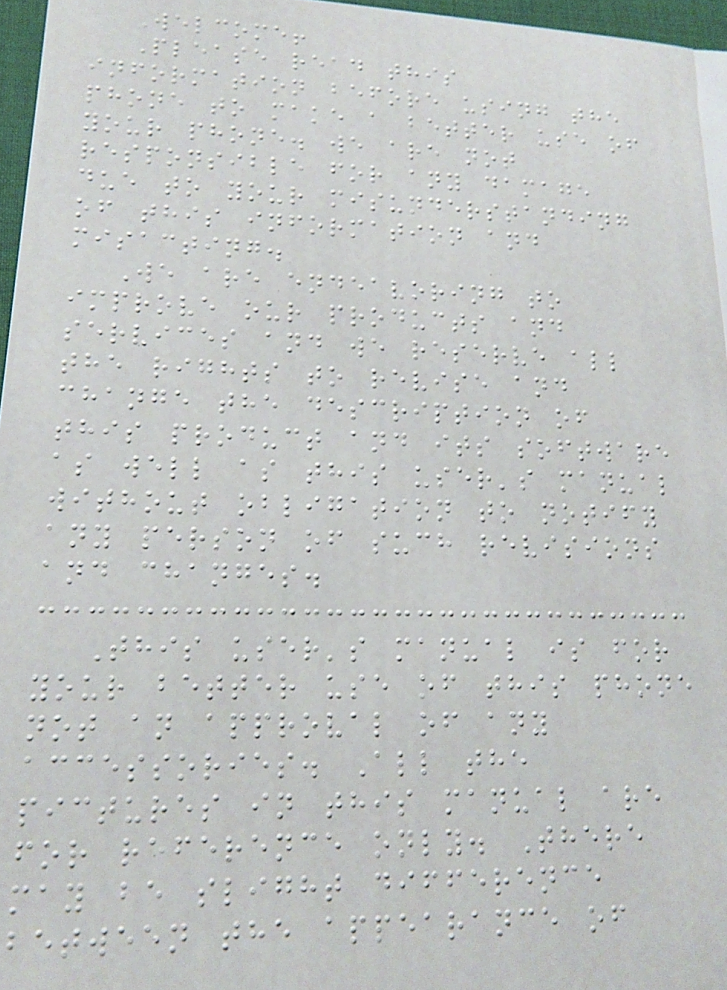Welcome!
Please read this
information before using the
phone to make a better use of
your phone. we are not
responsible for any damage
due to your misunderstanding
of this information and
misacting.
We are endeavoring to
improve our products and
services and we reserve all
the rights to revise and
change the description of
this product and its software
as well as this user's manual
without obligation to notify
any person of such revisions
and changes.
This user's manual is for
your better use of this phone
not an approval of any
accessories. All the
pictures in this manual are
for reference only. There
may be slight difference
between the appearance of
